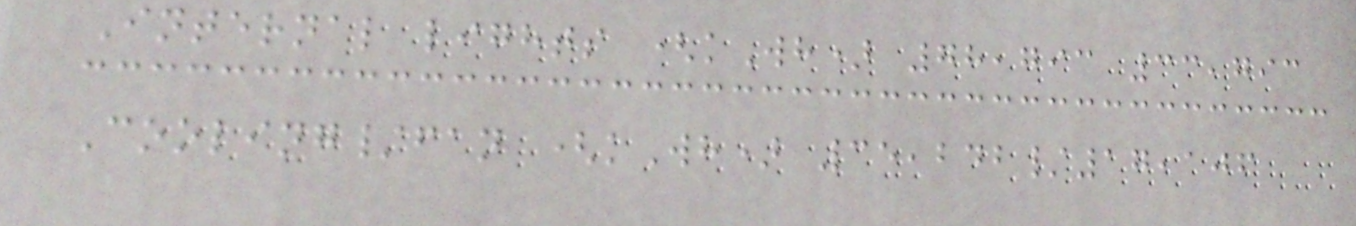Internal lights (kWh) 78,793 33,793
Cooling/fan (kWh) 35,242/17,106
